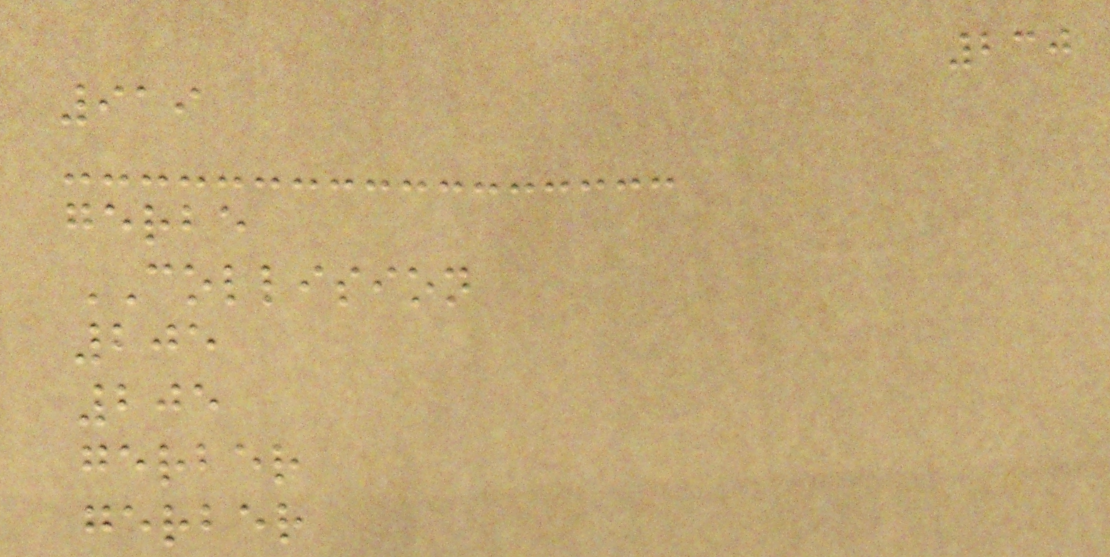230
919
gerbe
COLLISION
205
205
gerber
gerber
